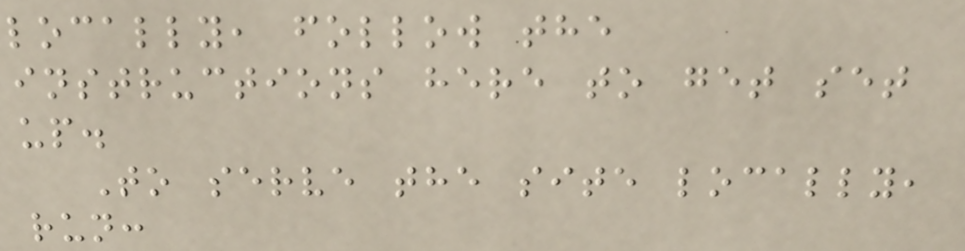locally, follow the
instructions here to get set
up.
To serve the site locally,
run:
